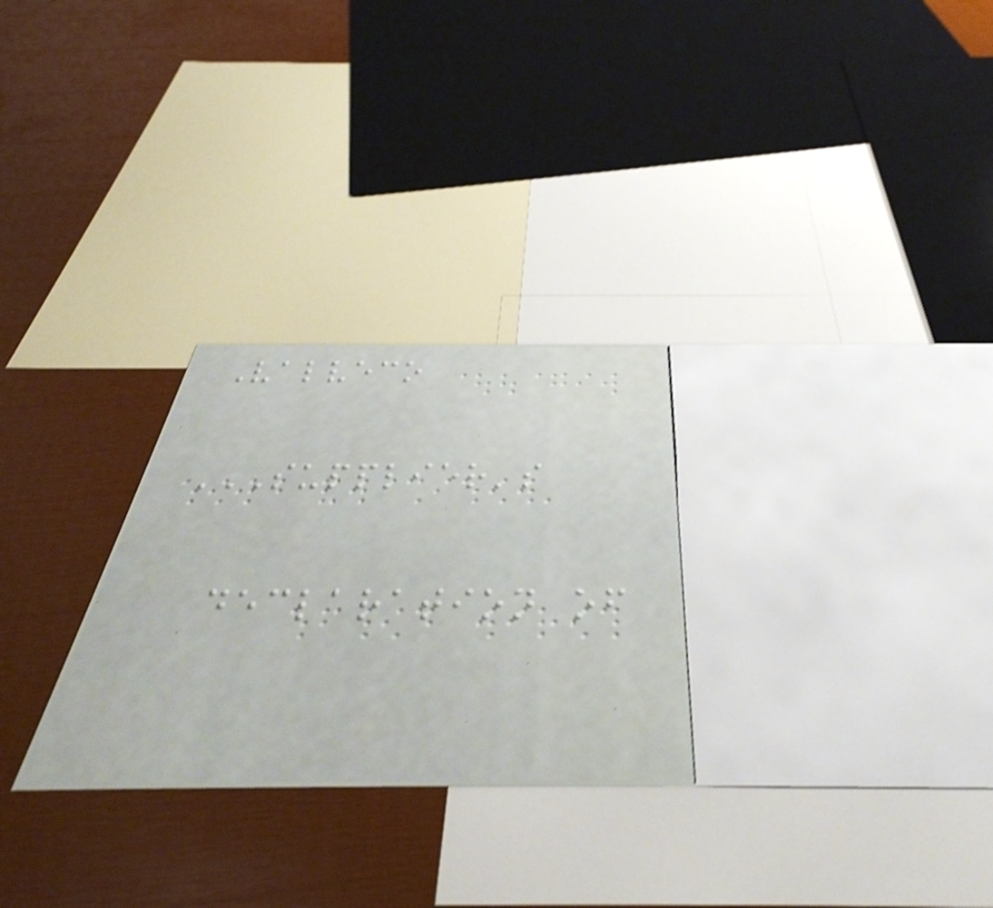Valveco
SUPPLIER'S
DECLARATION OF
